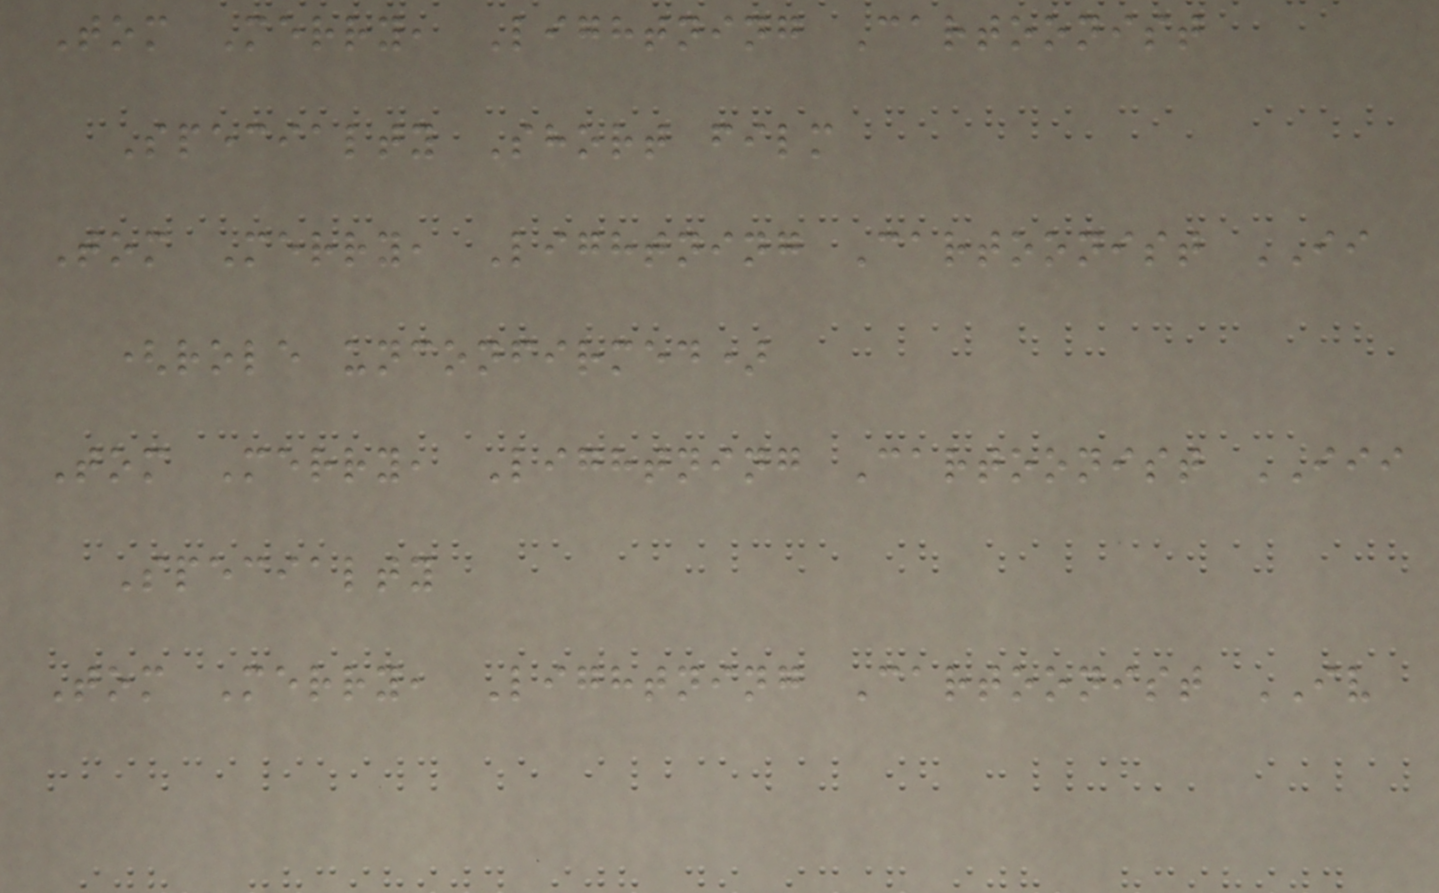Tom Merry, Lightning Cartoonist
Specialty Short film
Tom Merry, Lightning Cartoonist II
(role unconfirmed)
Tom Merry, Lightning Cartoonist III
Specialty
Tom Merry, Lightning Cartoonist IV
